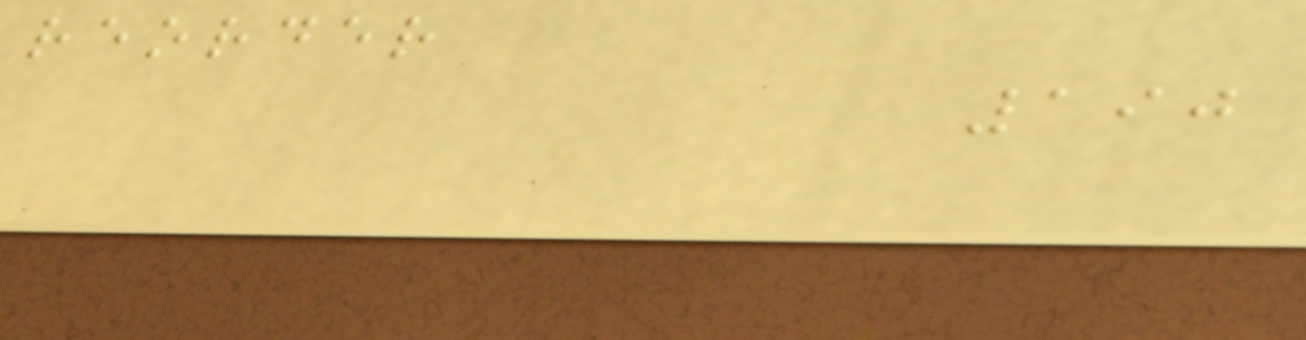reorder
190
